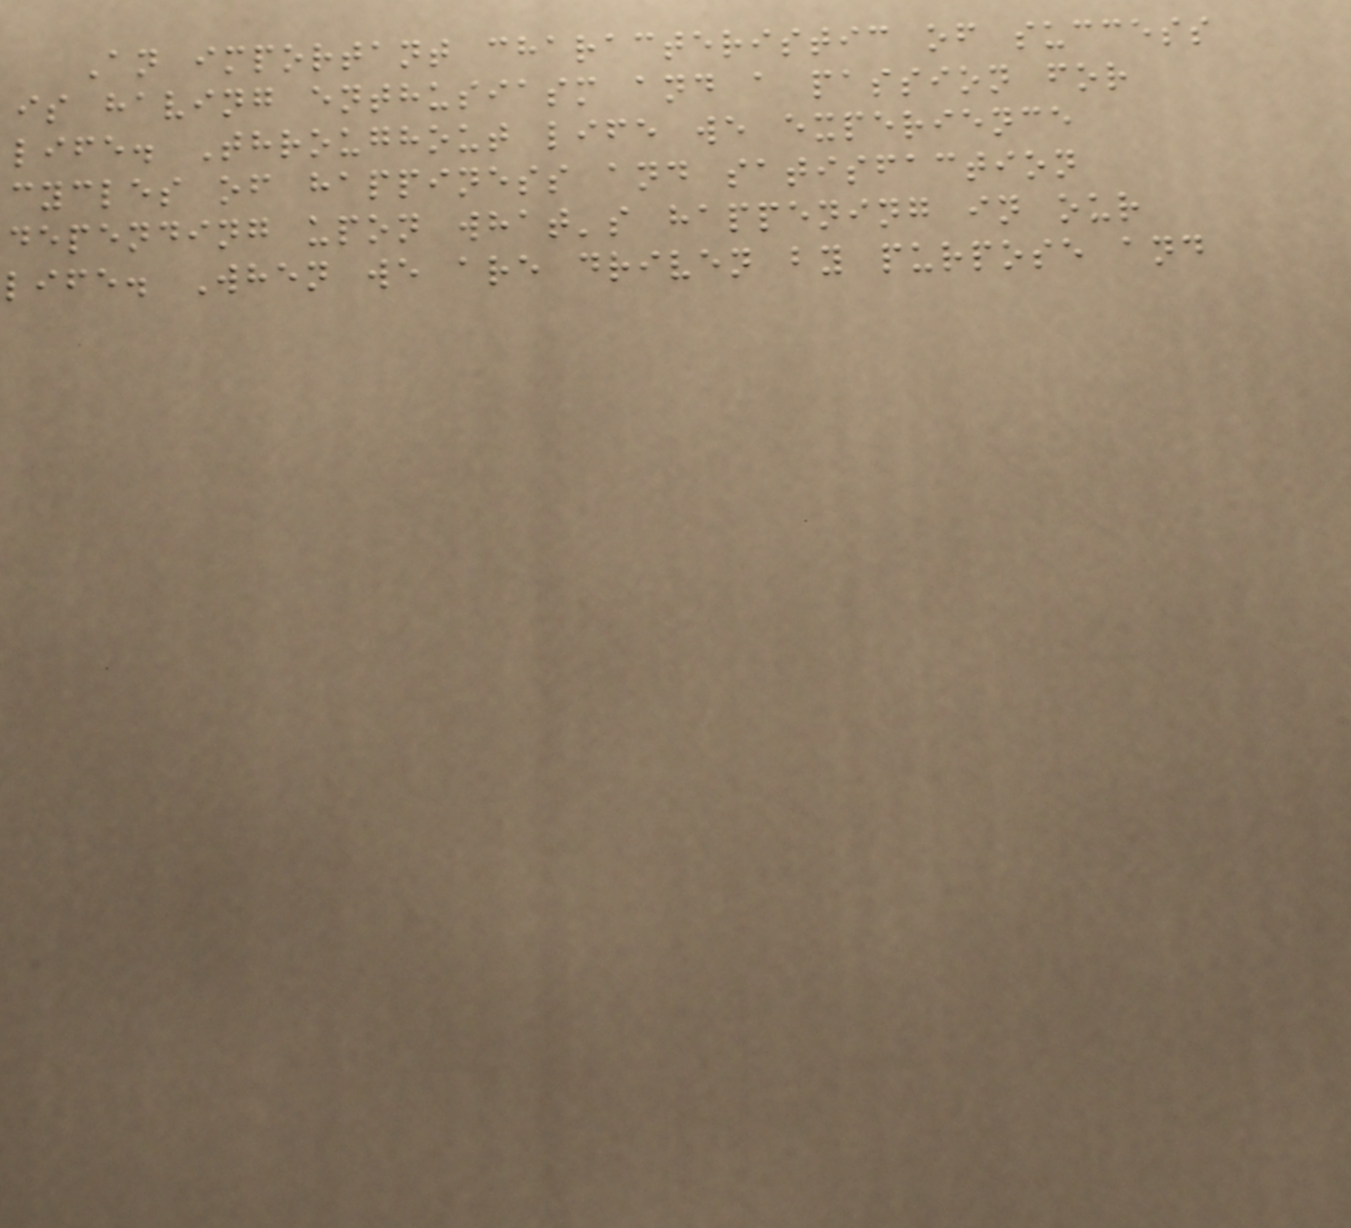An important characteristic of success
is having enthusiasm and a passion for
life. Throughout life we experience
cycles of happiness and satisfaction
depending upon what's happening in our
life. When we are driven by purpose and
